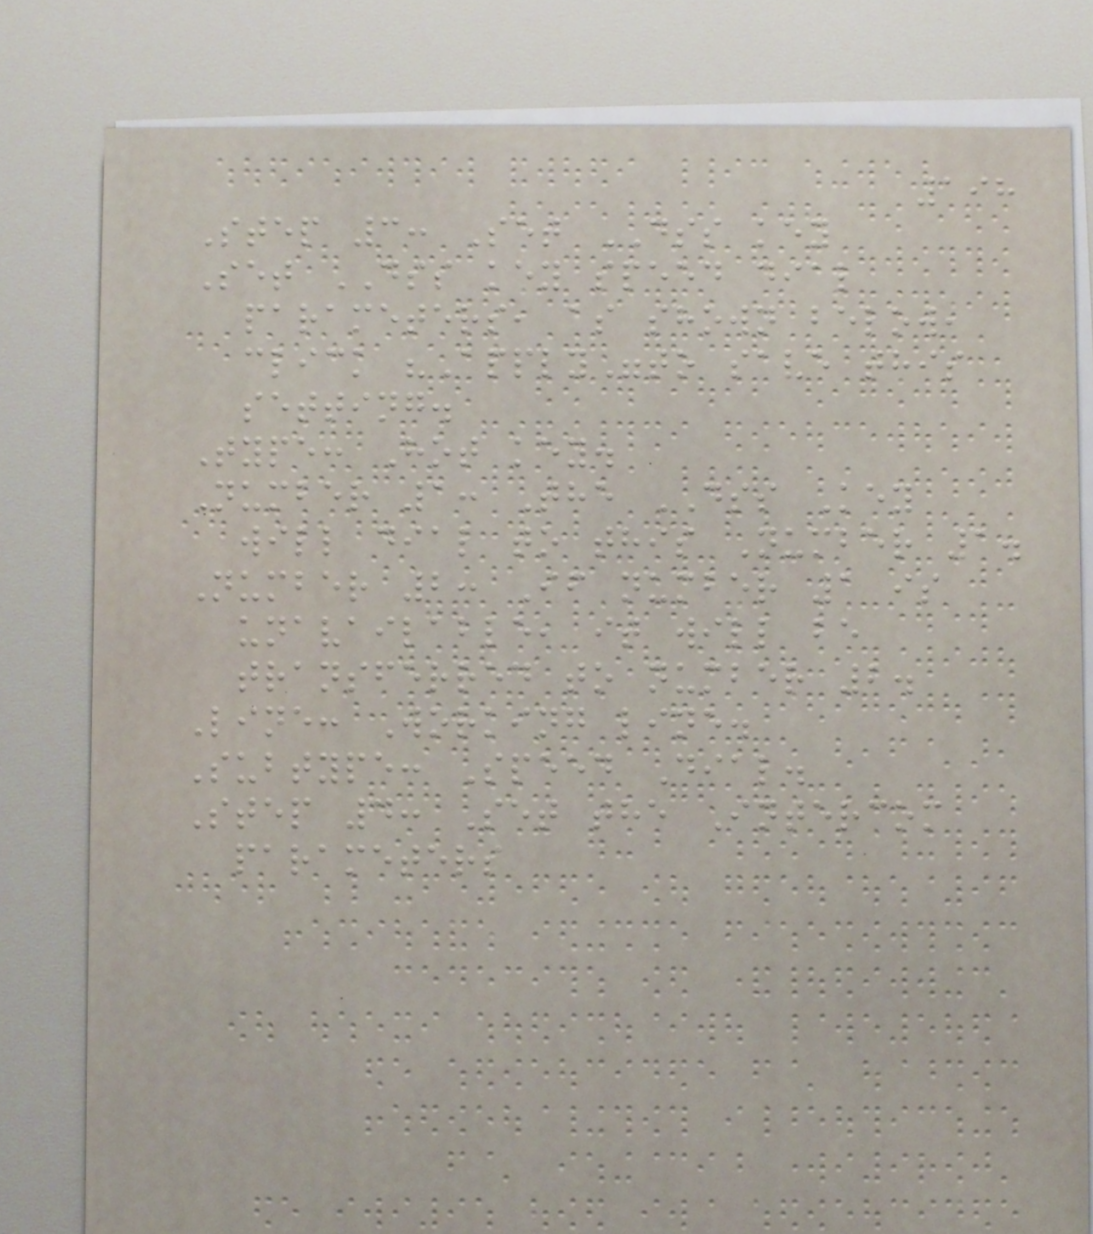198
Step 3: Set DSS key
Set DSS key speed dial
parameters, as shown below,
click "Apply"to save this
setting.
Type: Hot key.
Number 1: The DSS Key
will dial to this Number 1.
Number 2: If number 1 is
unavailable, it will be
transferred to number 2.
Line: Working line.
Subtype: Speed Dial.
Step 4: Set the Intercom
parameters
